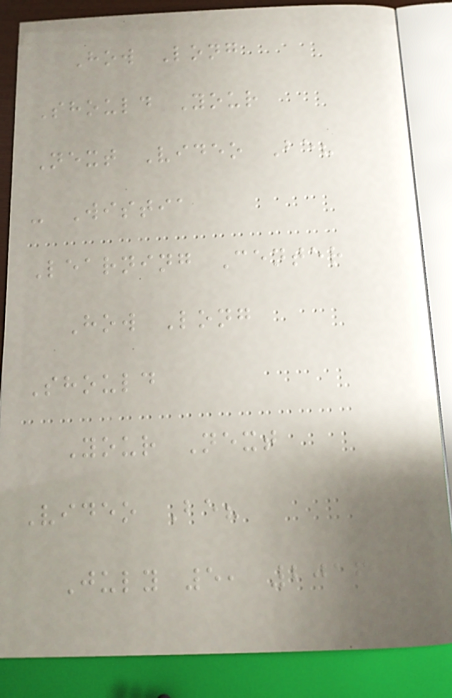How Long
Should Your
Next Video Be?
- Wistia
Learning Center
How Long
Should
Your Next
Video Be?
July 5, 2016
